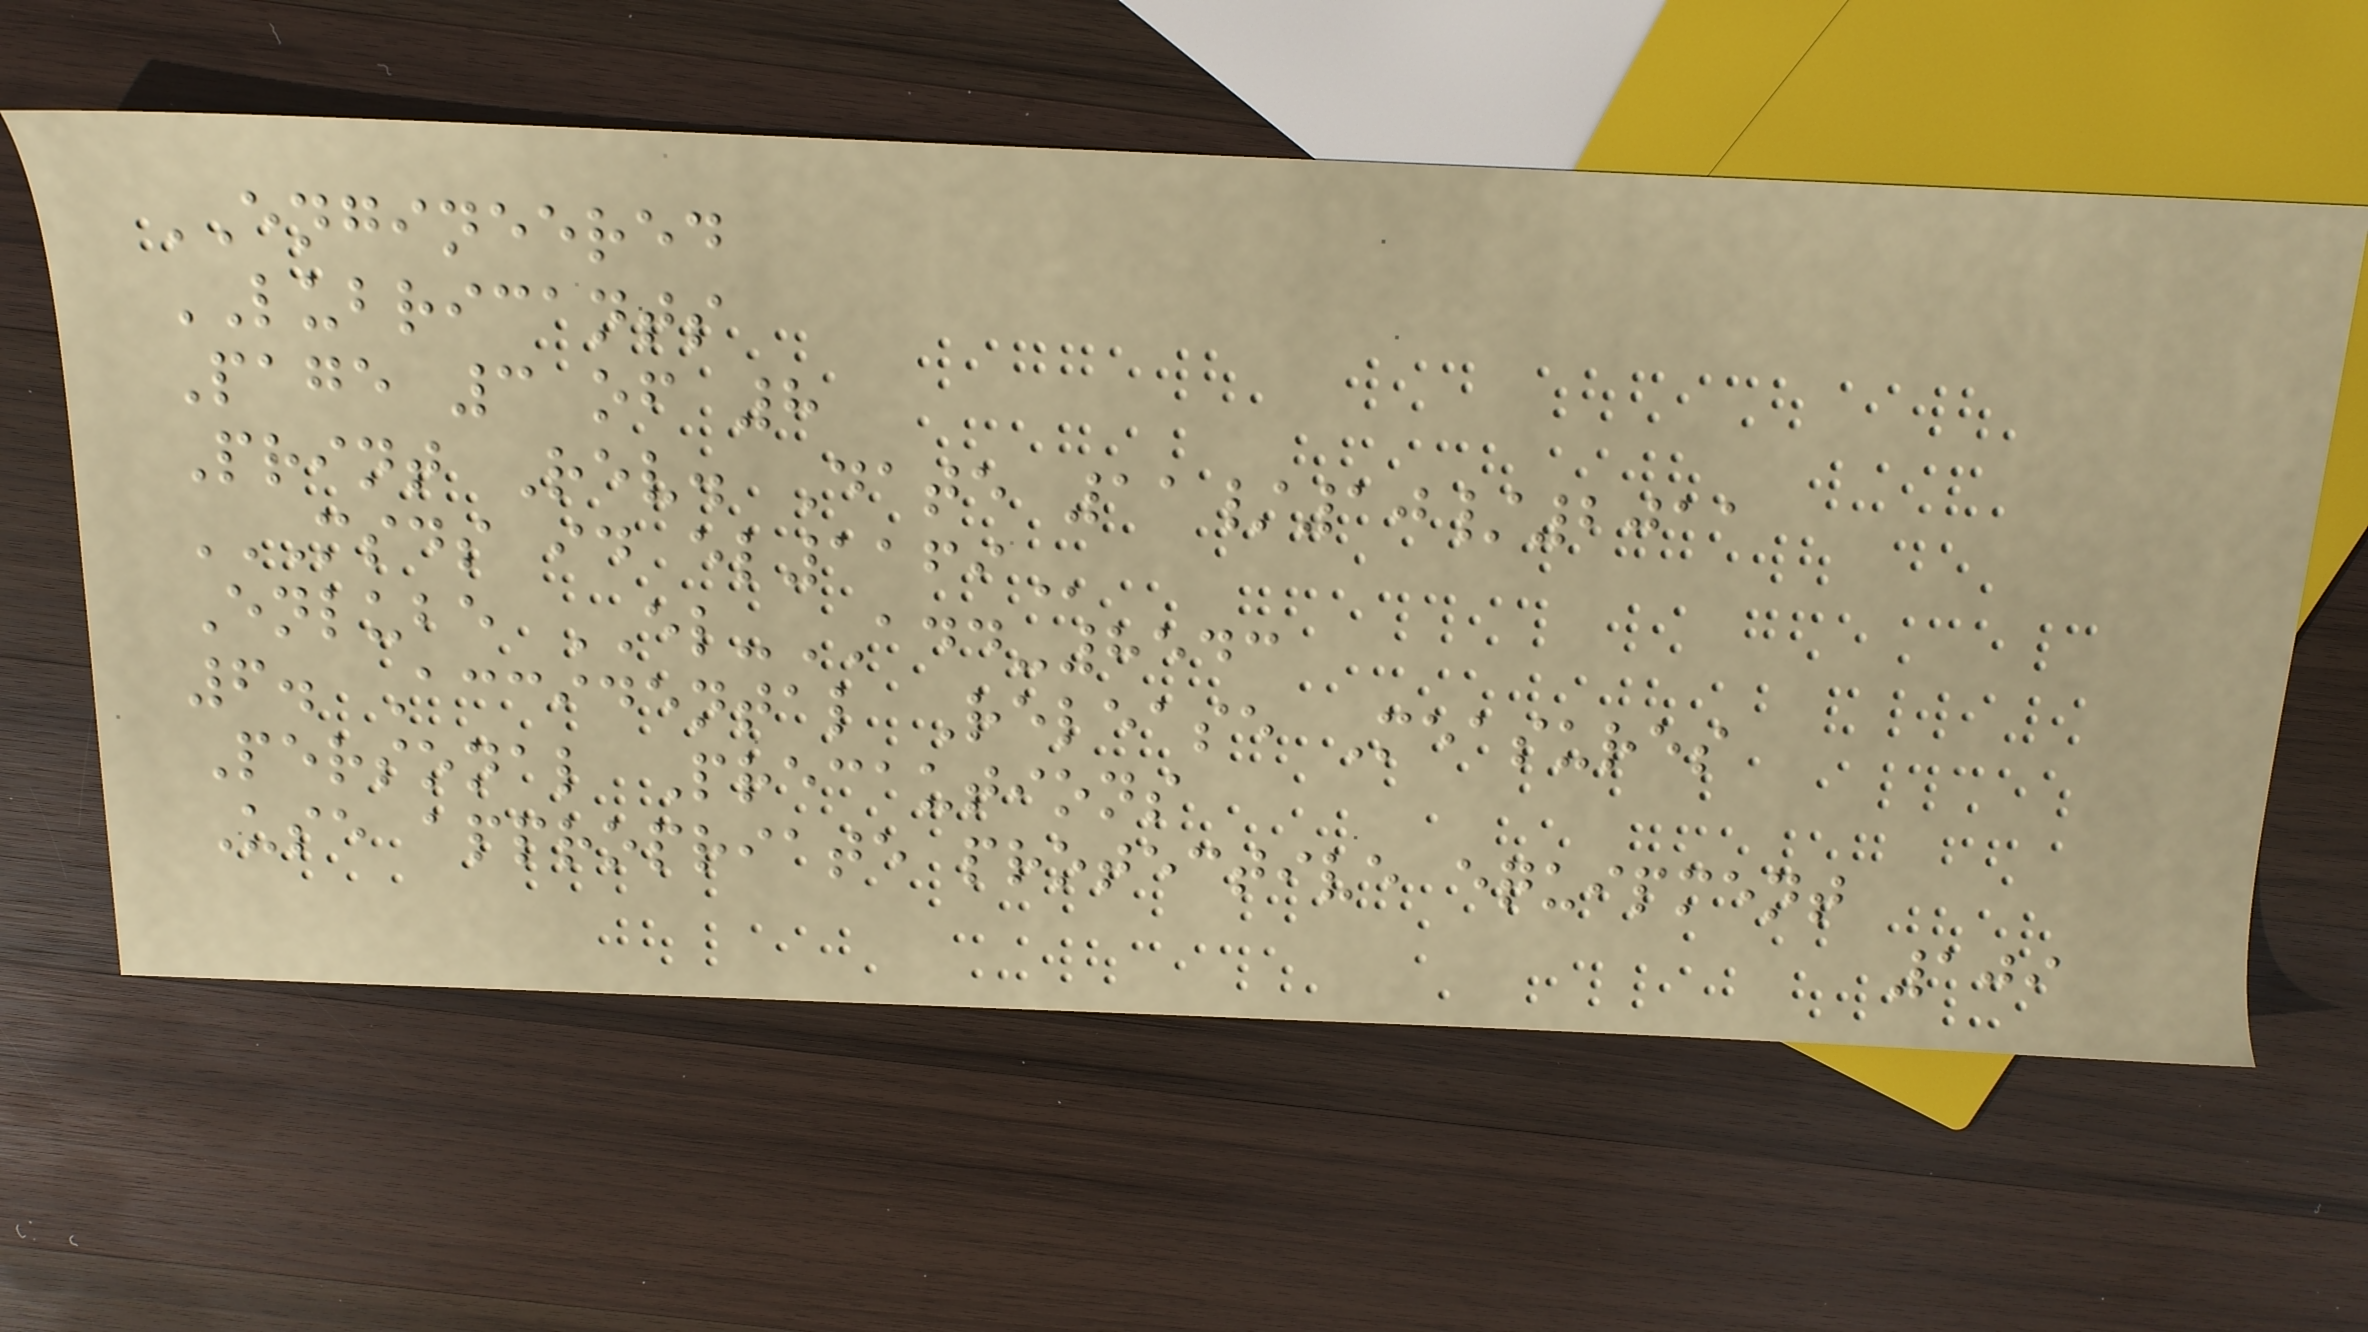ENGINEERED
LUBRICANTS
Page 3 of 8
Print Rev. Date 11/10/2011
MSDS ID EL1169
Enlube EL-ADD-8543
6. Accidental Release Measures
Personal Precautions
Use appropriate protective equipment
109
